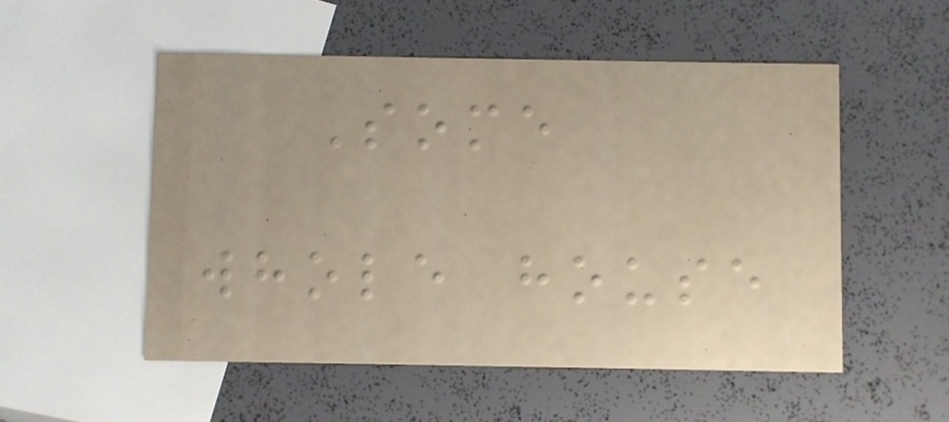Some
whole house
